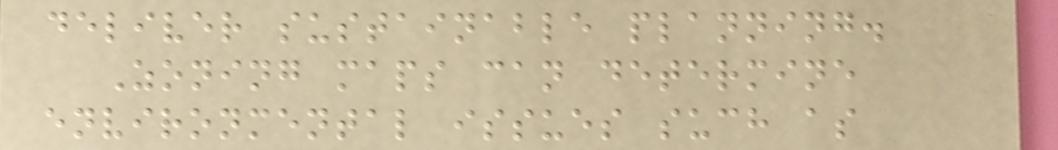deliver sustainable planning.
Zoning maps can determine
environmental issues such as
